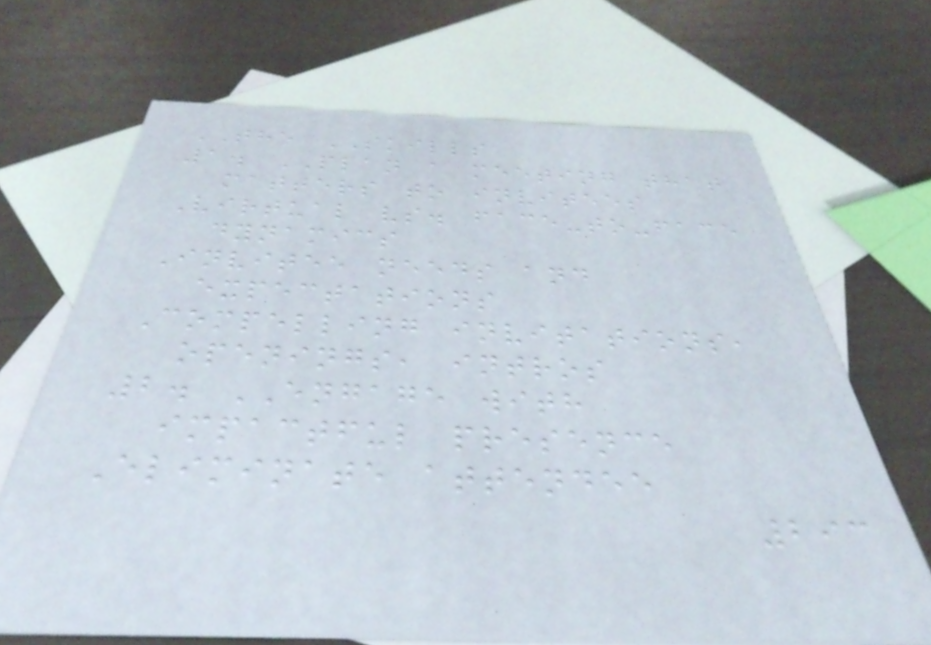THE SKILLS
1. PLAN a meeting that
matters to invitees
Virtual vs. face-to-face
dynamics
Invitee needs and
expectations
Compelling invitations,
openings, intros
2. ENGAGE with
impactful presence
Eliminate attendee
293
